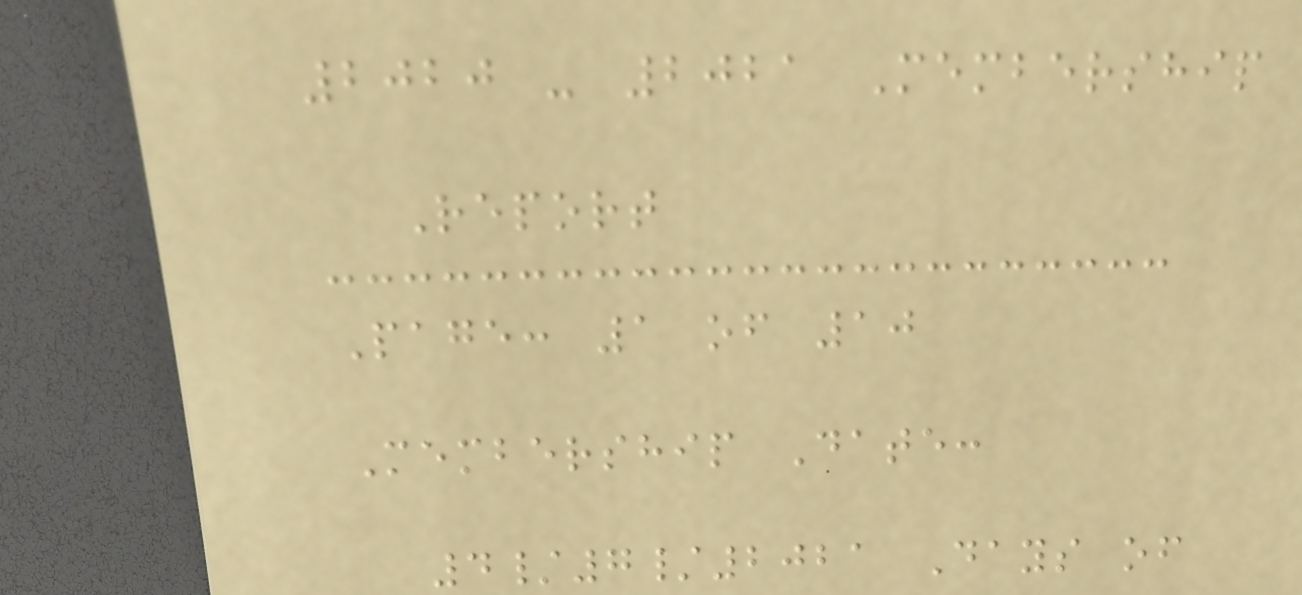2020 - 2021 Membership
Report
Page: 1 of 10
Membership Date:
4/7/2021 Days of
